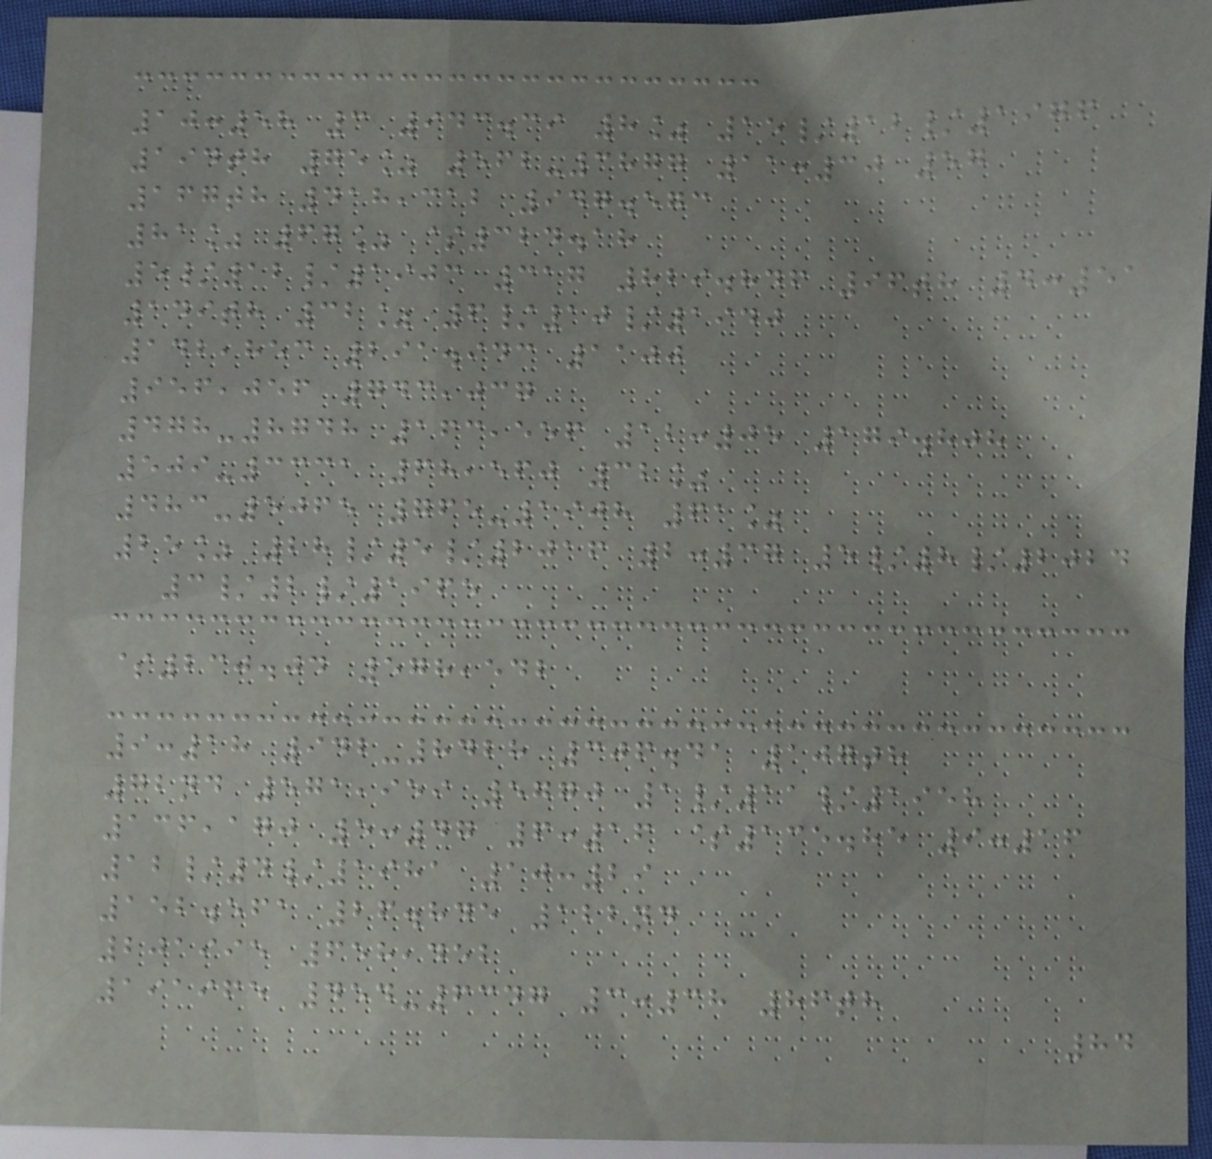10:58 3 943.39 8% 15/12/1976
194th 75% 562-3877 11:30 57
167th 418,312 947.573
81% 67% $324.18
5/12/1903 317 829.846 96th 4:51
149th 32% 6/10/1940
142,853 291.943 1100
956,056 743,037
478-8748 163,556 12:05 179.808
509-3331 68,560 32%
483-5065 765-1908 61%
25% 28/5/2016 2:37 5/8/2024
3/2/1965
$230.04 578,542
9:18 942-8428 306.41 107th
72nd 571,959 5770 1/11/1958
136,170 5:47 6:16 $135.85 9:16
12/4/1981 10:29
152.561 26.845 122nd
201995 658,452
191965 454-6347 3:38 86th
84
